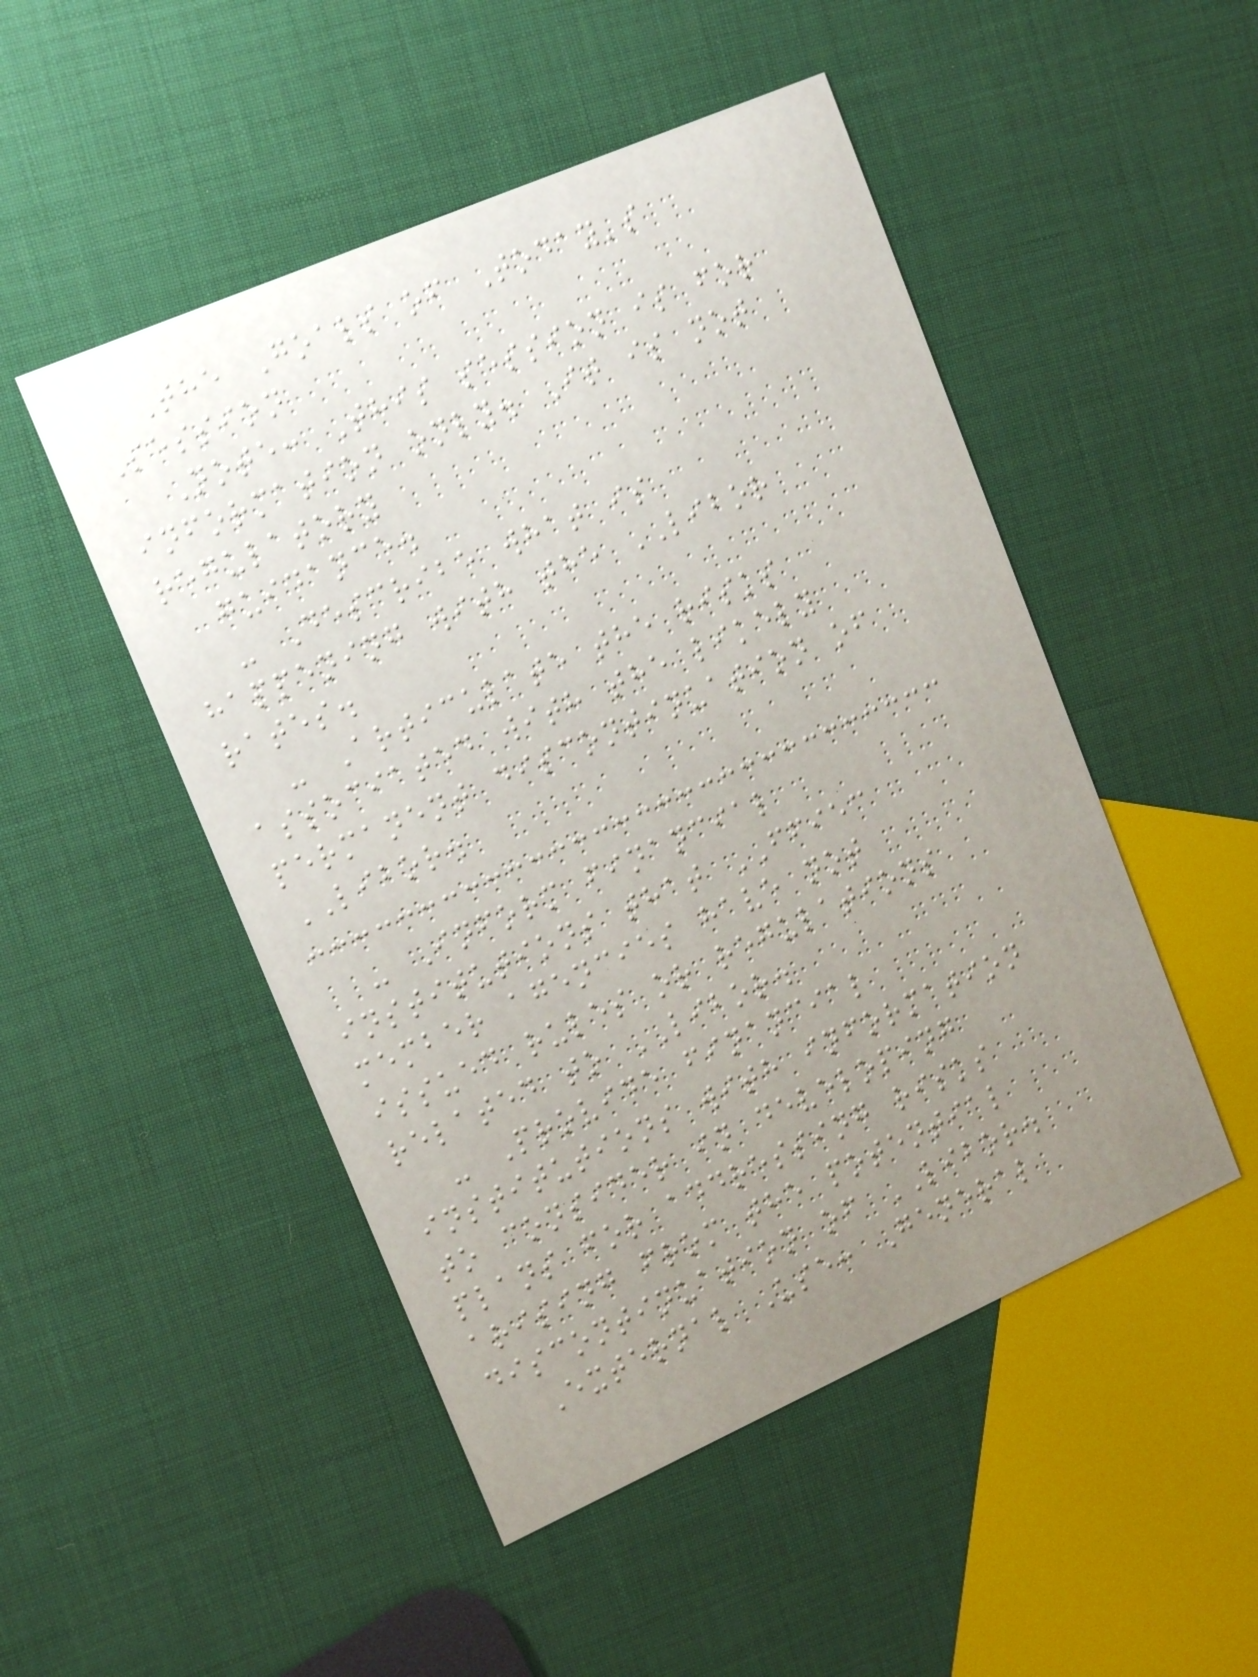The Goals of Today's
Session
Note: This session is for
information only. It is not
regulatory
guidance.
- Describe what is
happening with the LIBOR
rates.
- Articulate the risks
associated with the likely
permanent discontinuation of
LIBOR.
- Inform financial
institutions that FFIEC
member agencies have not
issued rules or regulations
related to LIBOR.
- Provide financial
institutions with information
to consider in developing
plans for addressing risks
arising from the potential
discontinuation of LIBOR.
External Use: General
